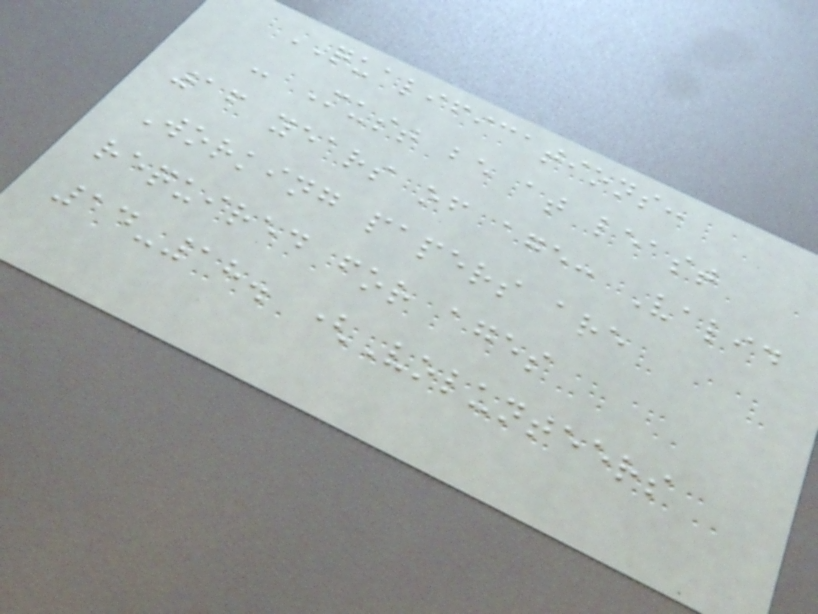QUALIFICATIONS:
- Must be at least
16 years of age: Valid
Working papers are
required for ages
14-18. (Volunteers
